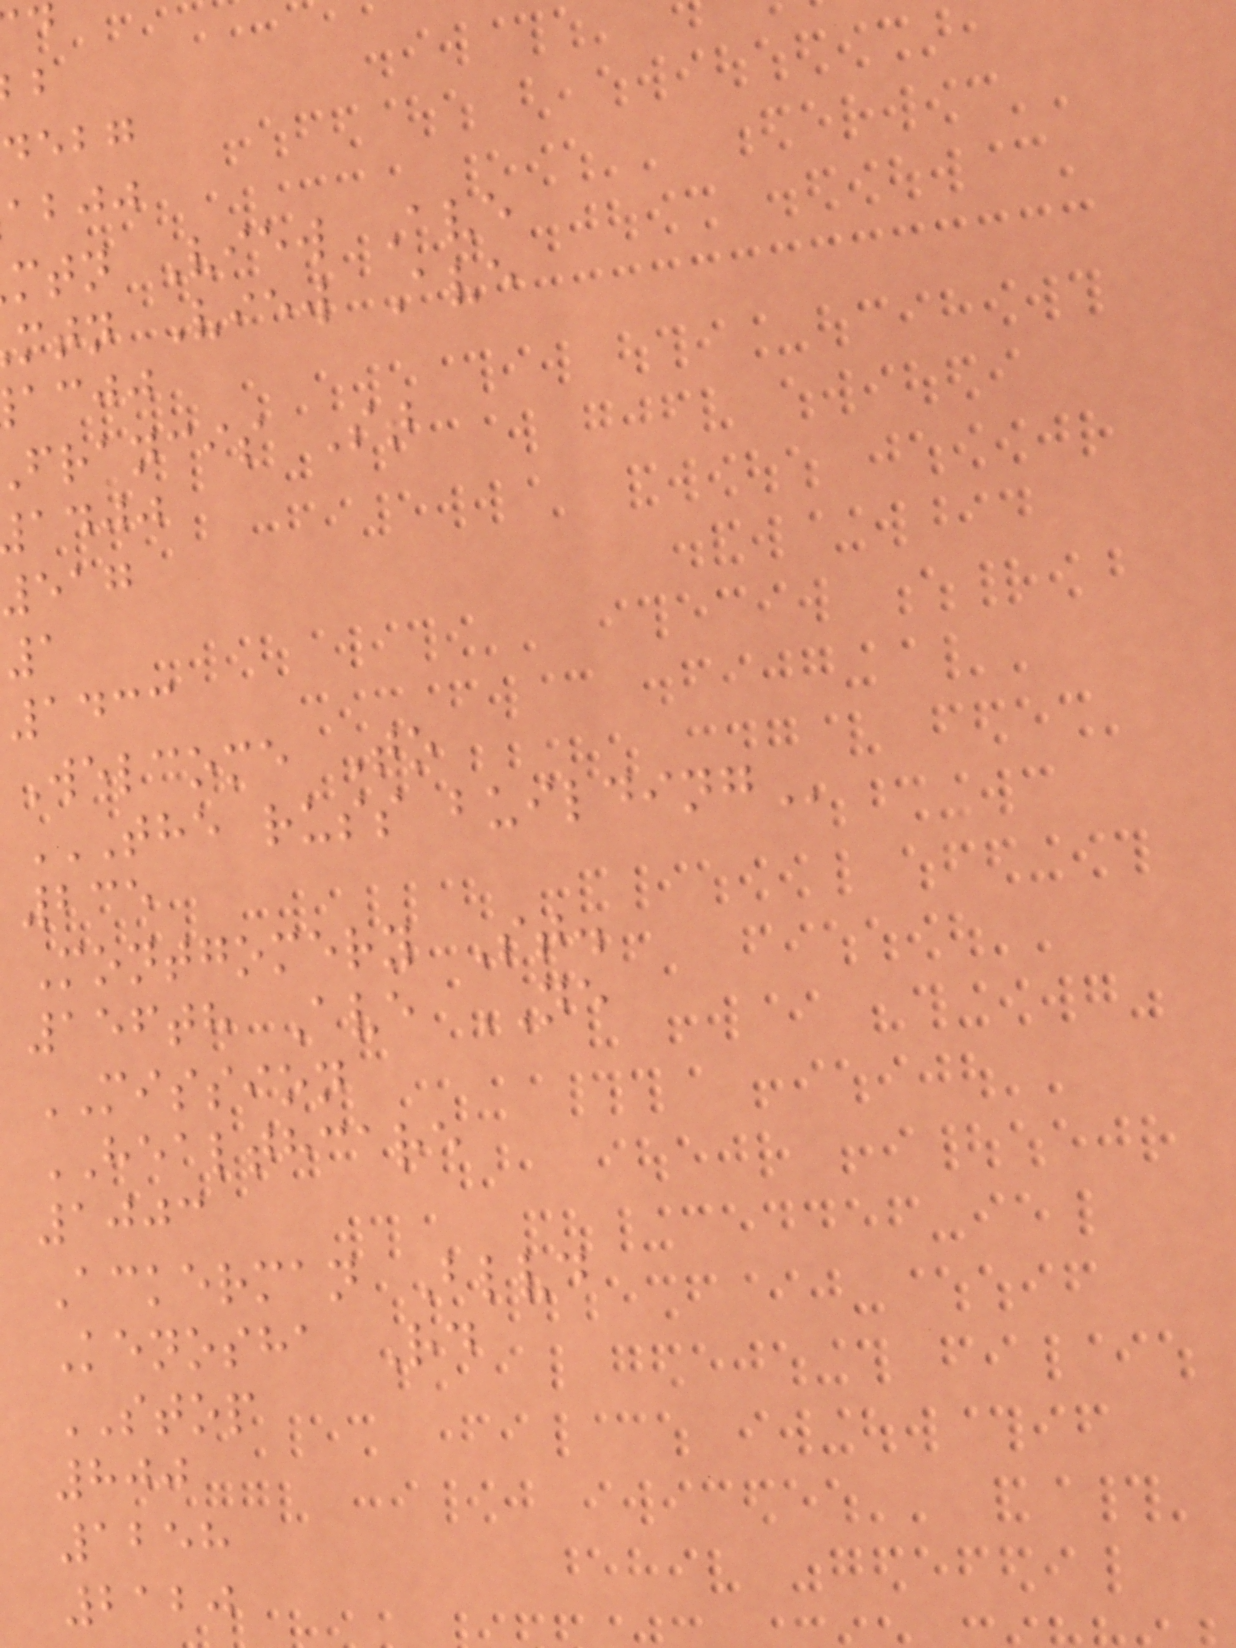debg
abjj
mtn View Ave
mtn View Ave
acjj
francis St
adjj
517
1
1433
Welcome To
THE RUSS BUILDING
235
Montgomery St.
156th Ave NE
MISSION
HEALTHCARE
1003
Ackerman Blvd
Kenosha Rd
STOP
800
1258
2120
